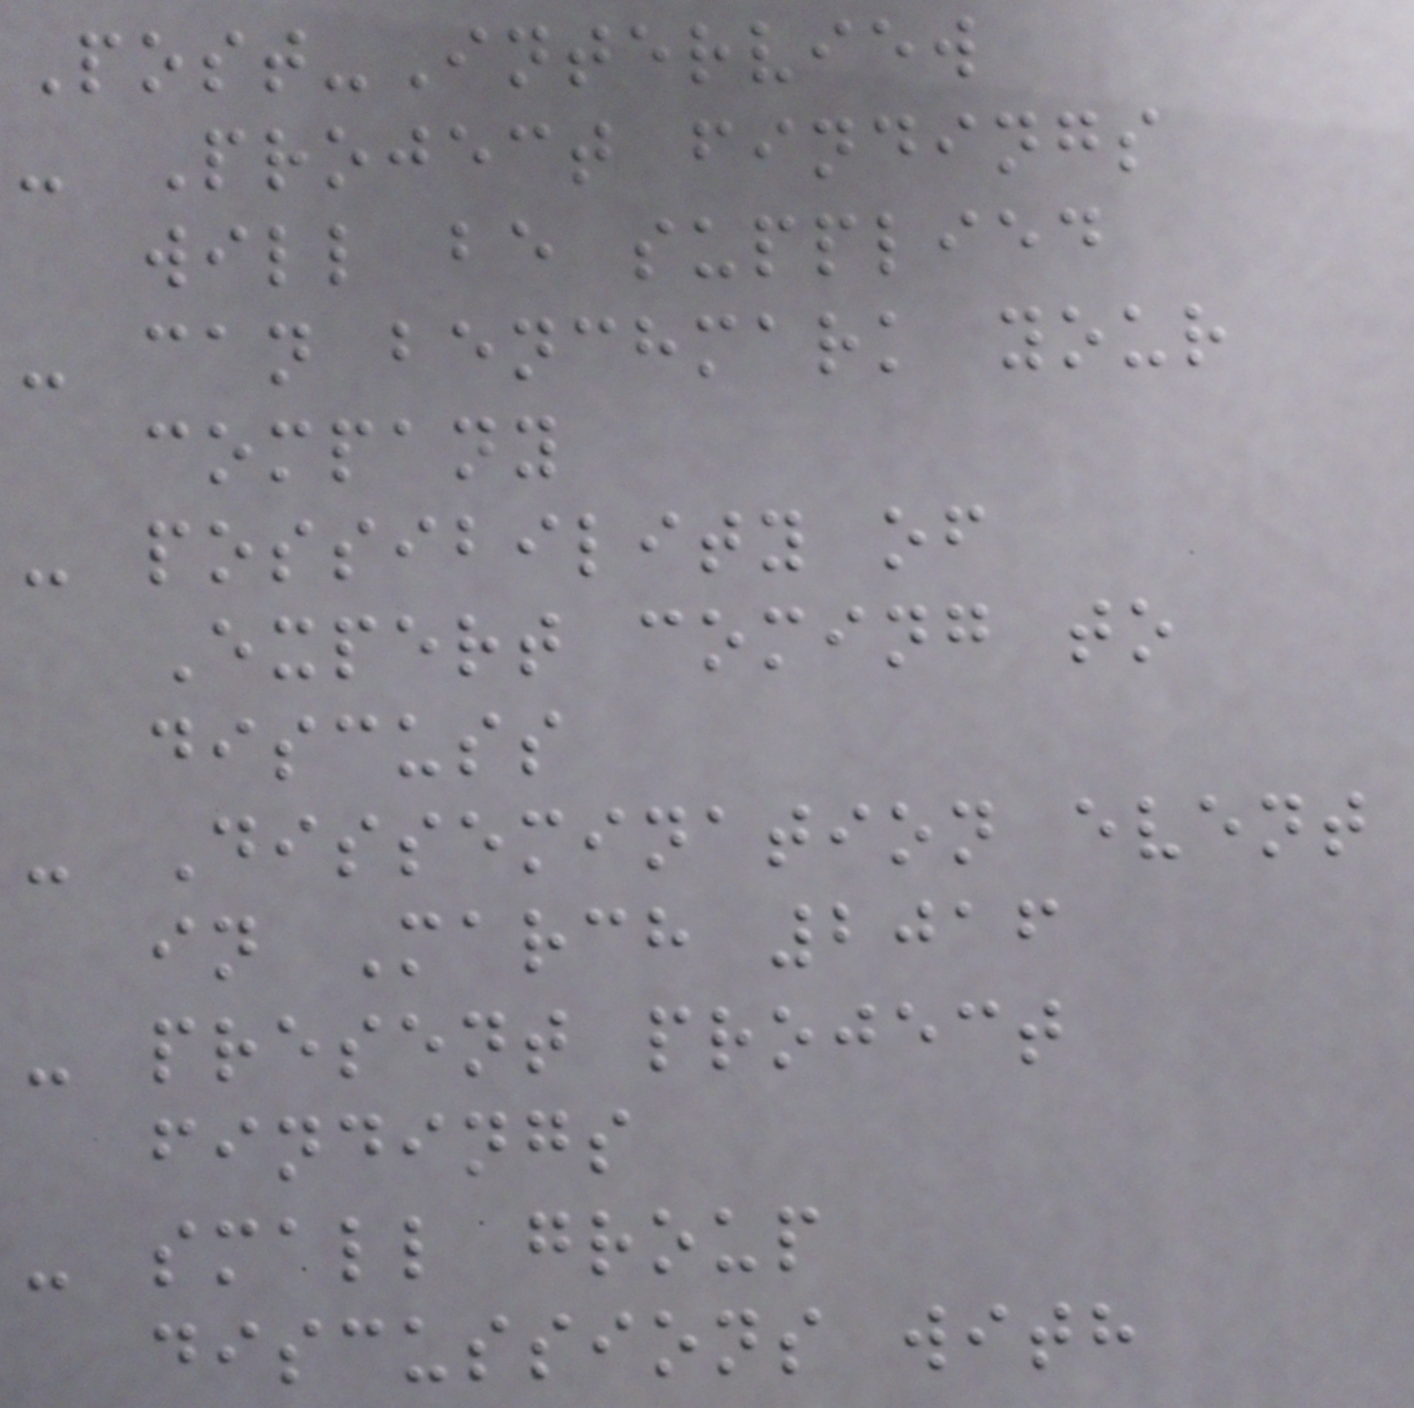Post-Interview
- Project findings
will be supplied
- can benchmark your
company
- possibility of
Expert coming to
discuss
- Dissemination event
in March 2016
- present project
findings
- small group
discussions with
